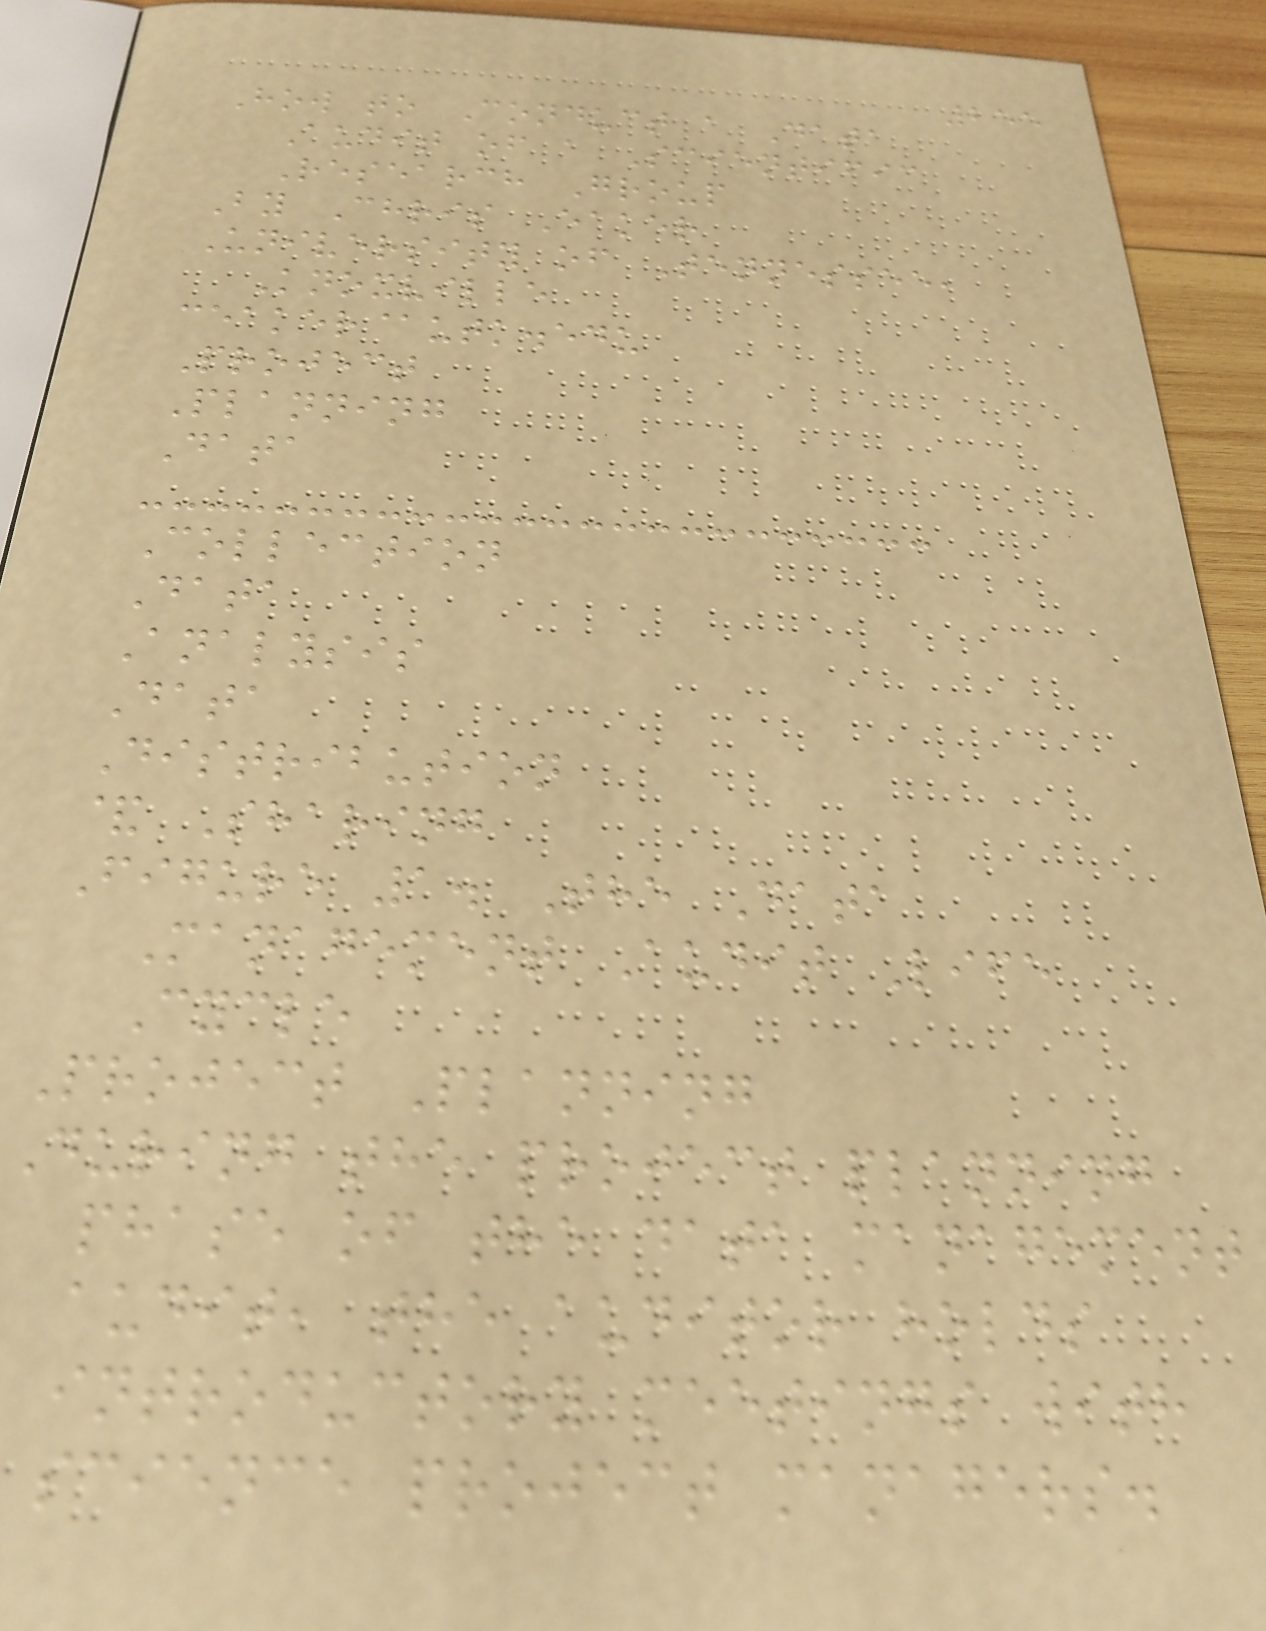255
How to Conduct a Data
Audit of a Scientific
Research Group
By Chris Eaker
University of Tennessee,
Knoxville
ceaker@utk.edu
Project
Planning
Data
Collection
Data
Analysis
Data
Distribution
& Sharing
Figure 1. The Data
Management Audit Life
Cycle
Project Planning
During the project planning
phase of the data management
audit, the auditor holds
introductory meetings with
science project managers.
